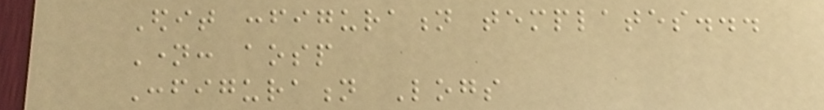Edit configuration templates...
Name: aosp
Configuration Logs
